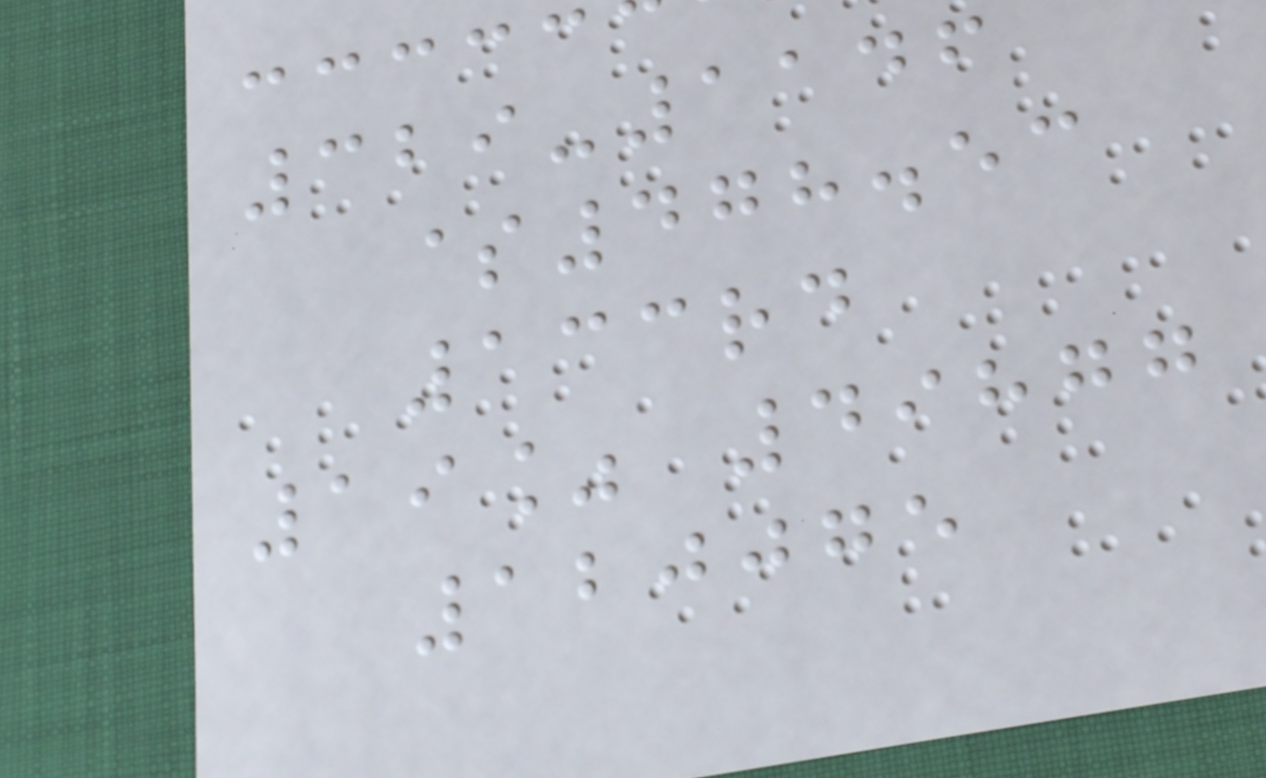329-1146
$478.53
133rd
19% 49877
120075
